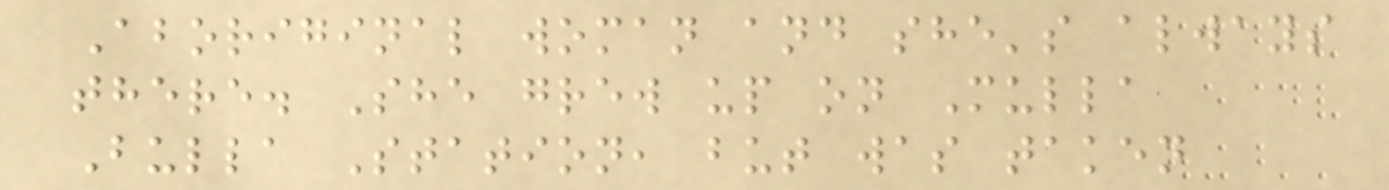Aboriginal woman and she's always
there. She grew up on Mulla
Bulla Station, but was taken
